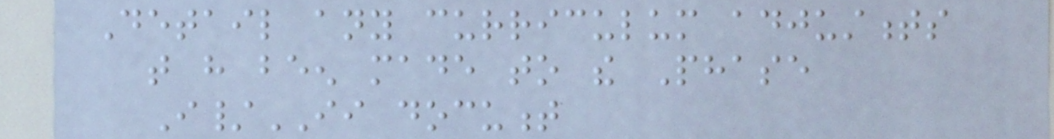Detail any curriculum adjustments
that have been made to the Phase
I/II document
